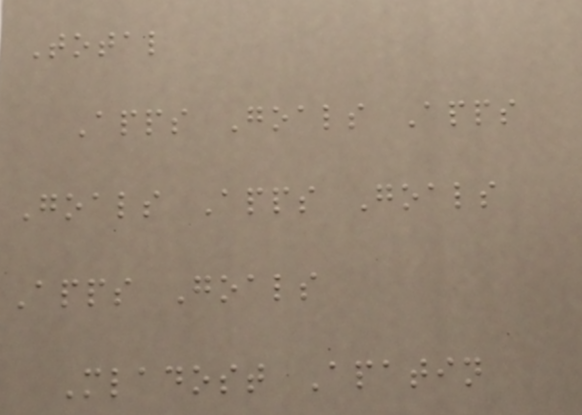Total
Apps Goals Apps
Goals Apps Goals
Apps Goals
Mladost Apatin
